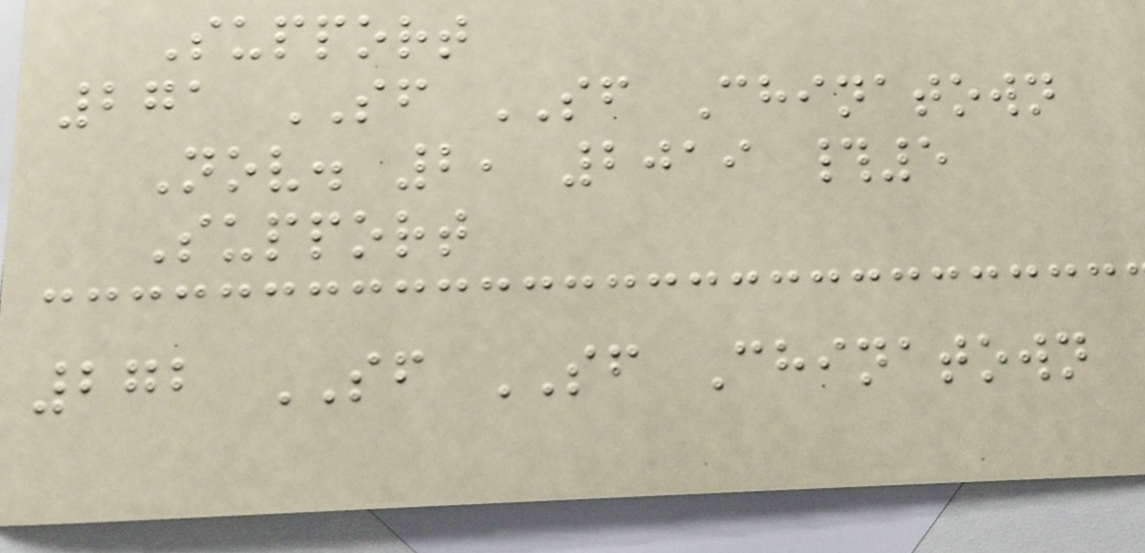Support
271 SF SF Chinatown
Nov. 2, 2019 #5
Support
272 SF SF Chinatown
